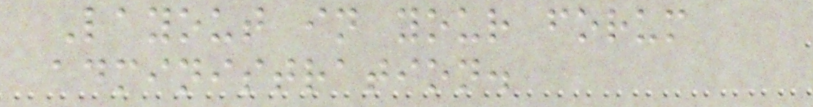Layout in your forum
administration.
